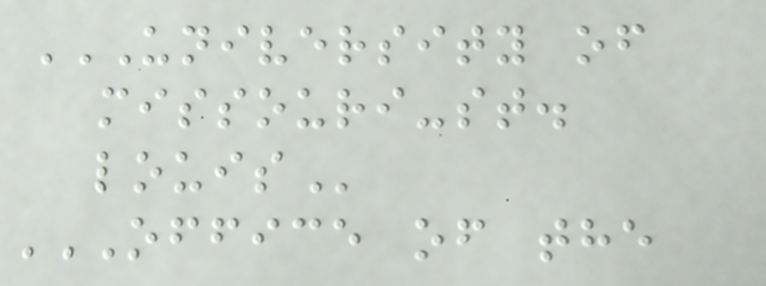UNIVERSITY OF
MISSOURI-ST.
LOUIS
OFFICE OF THE
